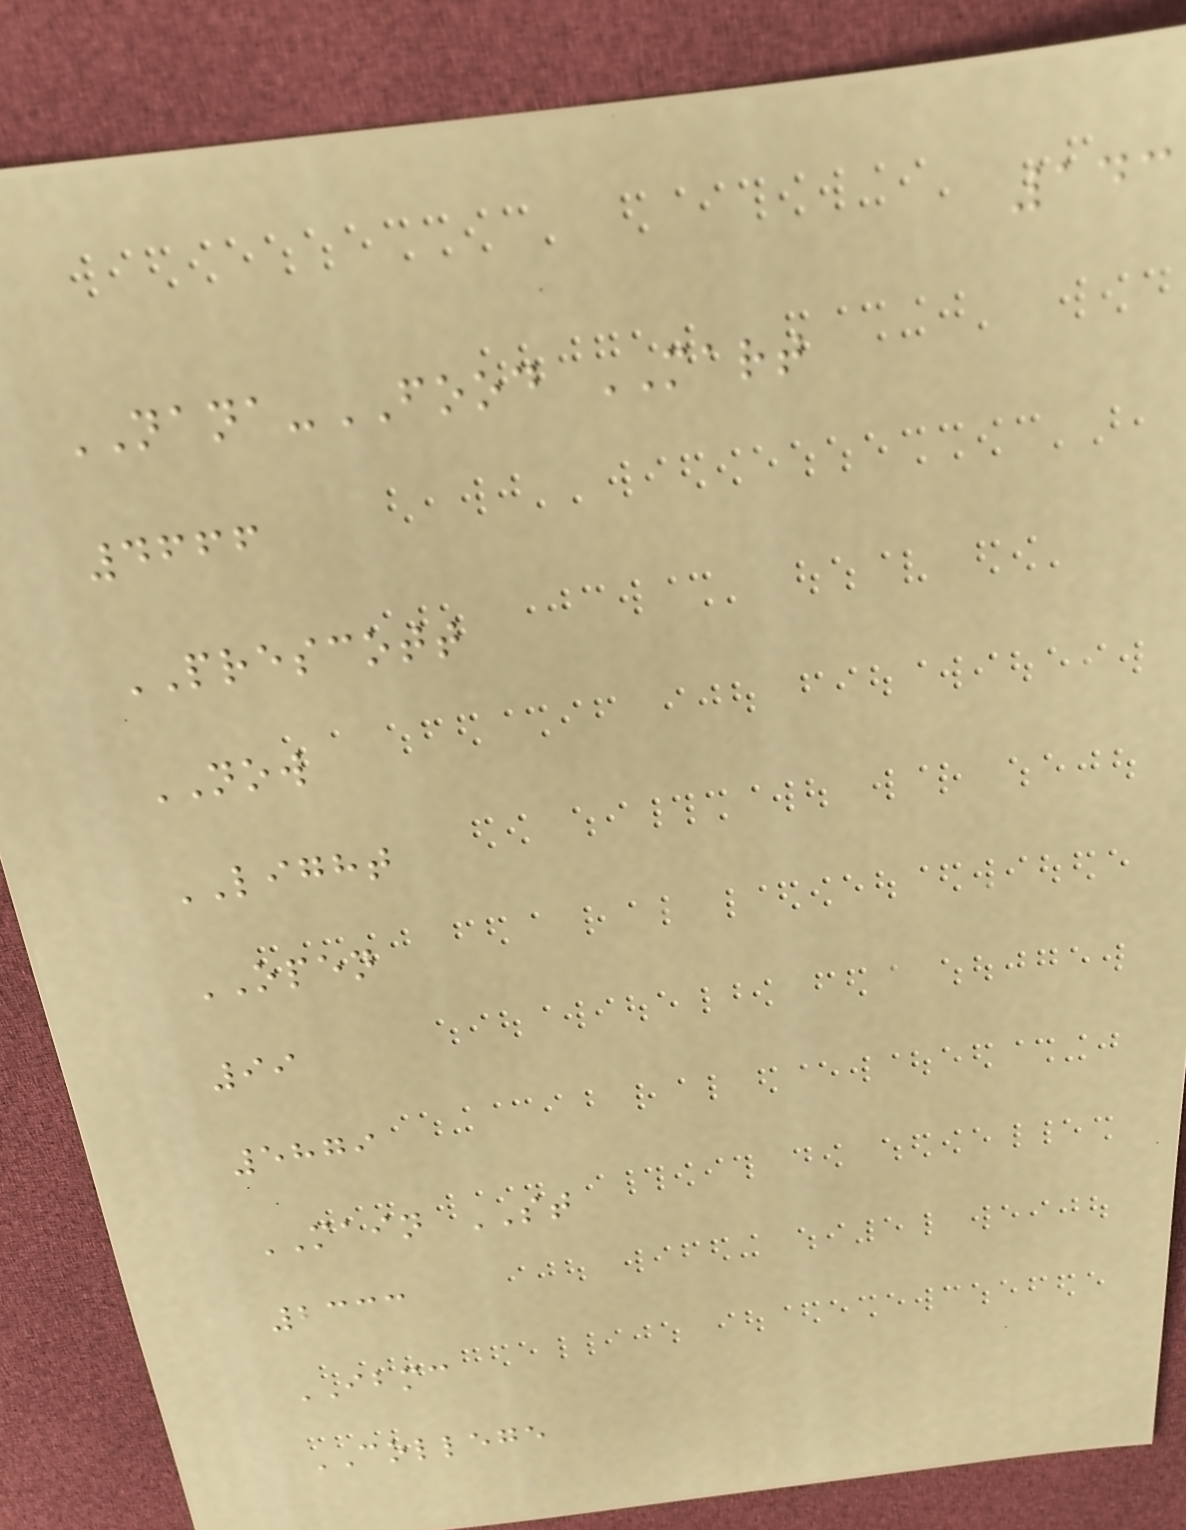143
NANA-FOOD MART
4666
PRESCOTT
NOW
LIGHT
OPEN
99
5879
MAIN ST
2333
IBMC
COLLEGE
